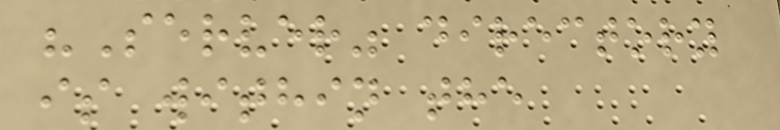"Server" directory
is within the
